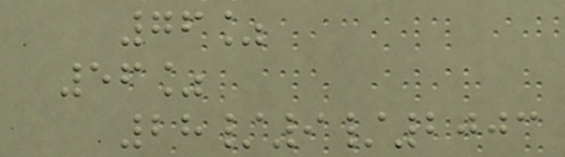76%
56%
28/9/2003
